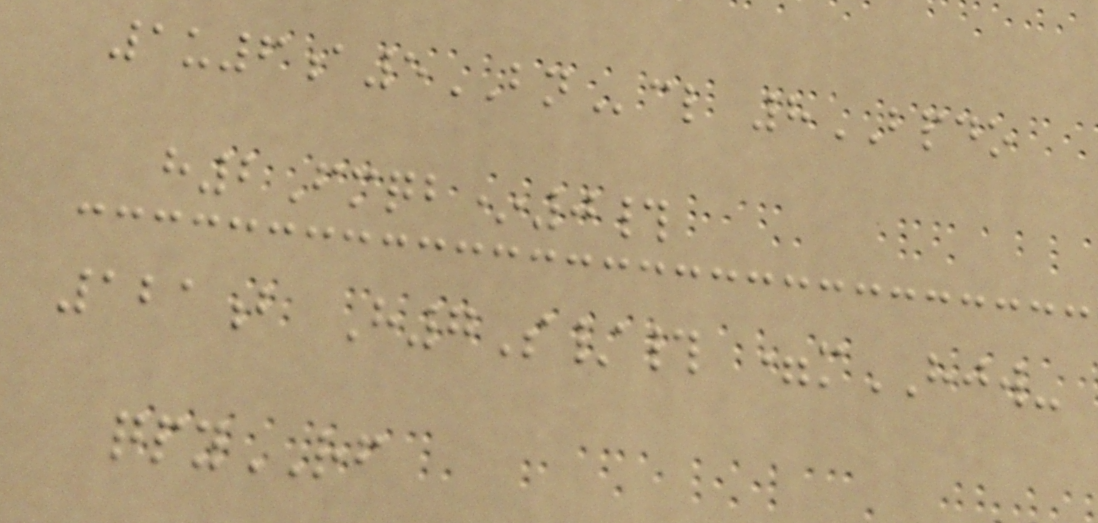1u6a5BNcl 8BPDO
h2Fmqb*0#
121b H7S/# =mHJW-
qpyRF
